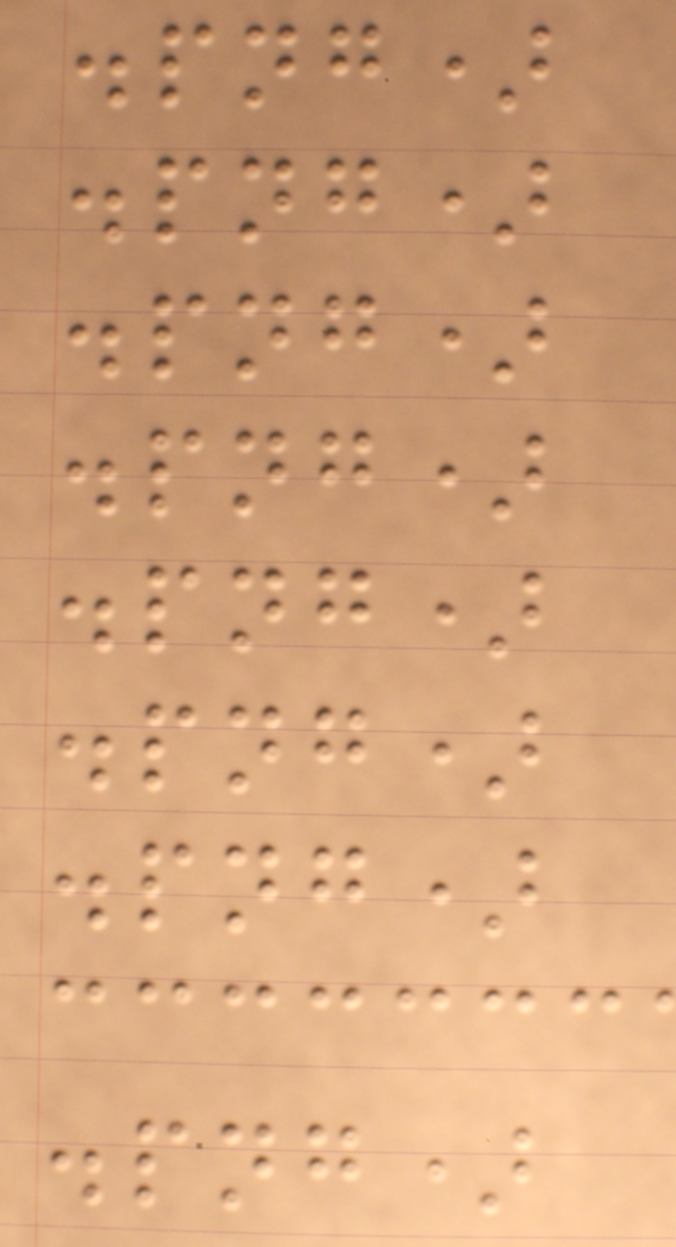.png)
.png)
.png)
.png)
.png)
.png)
.png)
.png)
